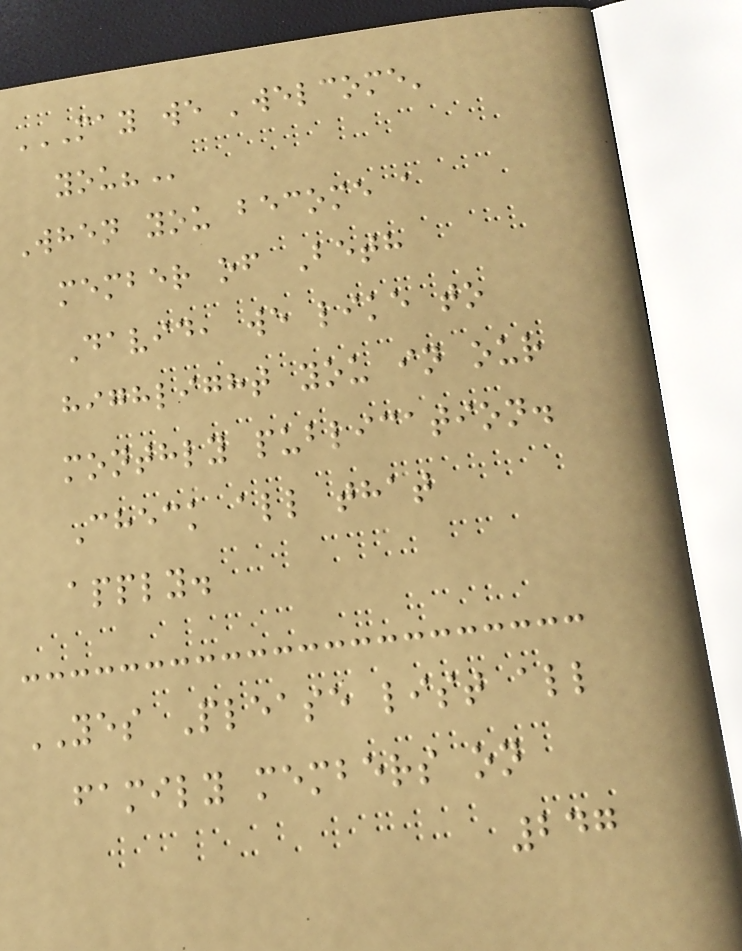MAY WE 'WELCOME'
YOU?
When you become a
member of Beth
David, we like to
highlight you in our
monthly publication.
Check all that
apply.
YES Please list all
family members on
247
